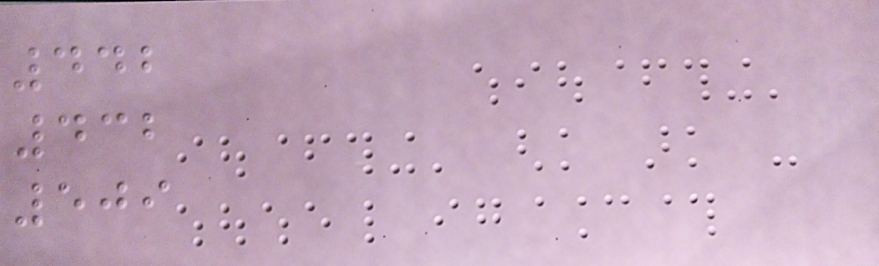442
432
509
